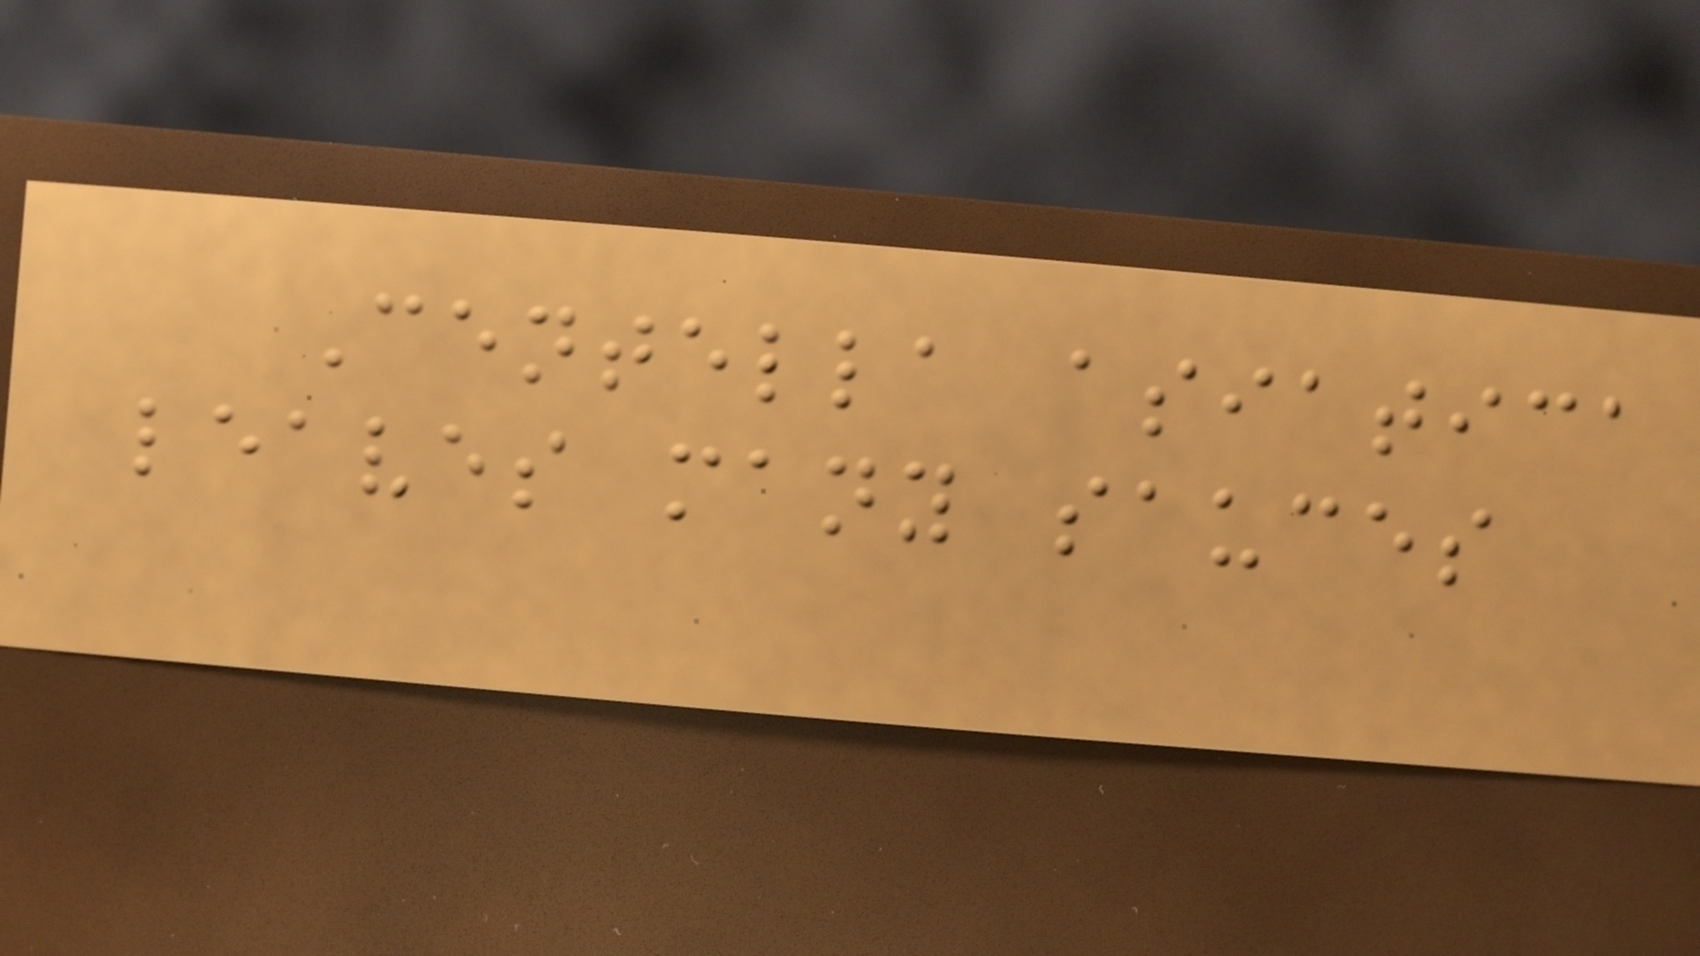Centella asiatica
leaves many sauces
